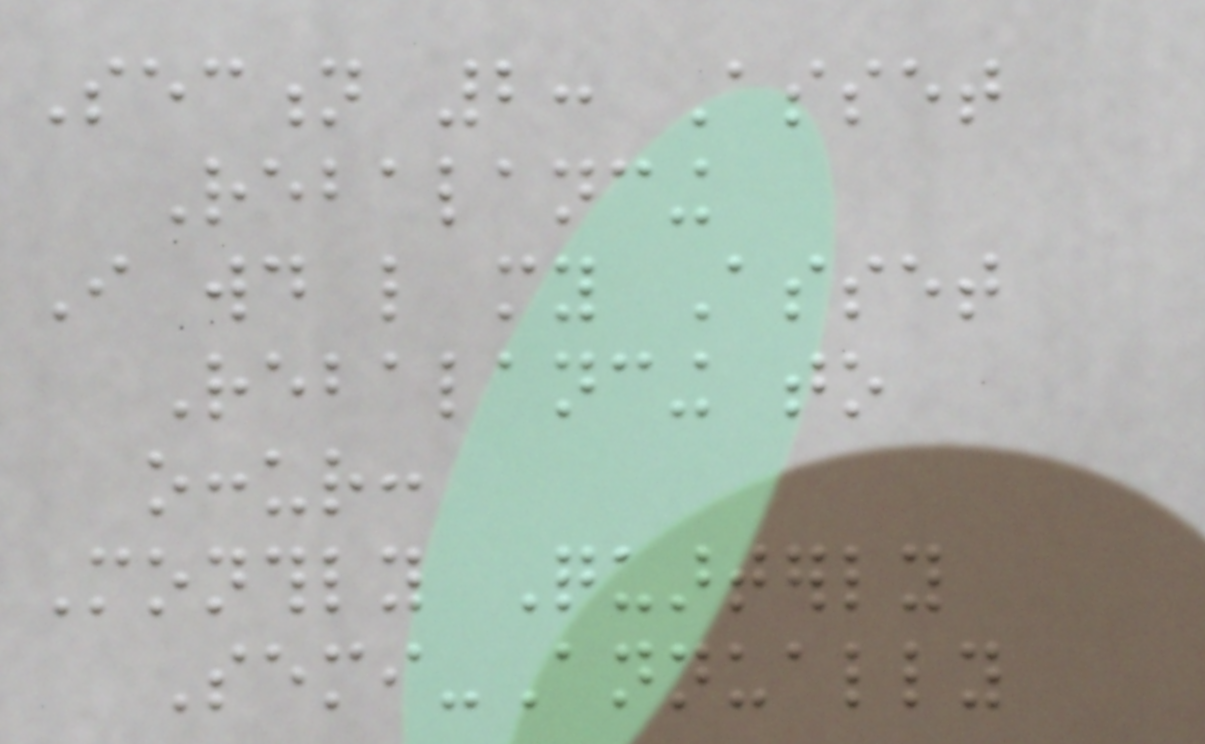Section 2: Asset
Rebalancing
I would like my Asset
Rebalancing to
occur:
Monthly Quarterly
Semi-Annually
